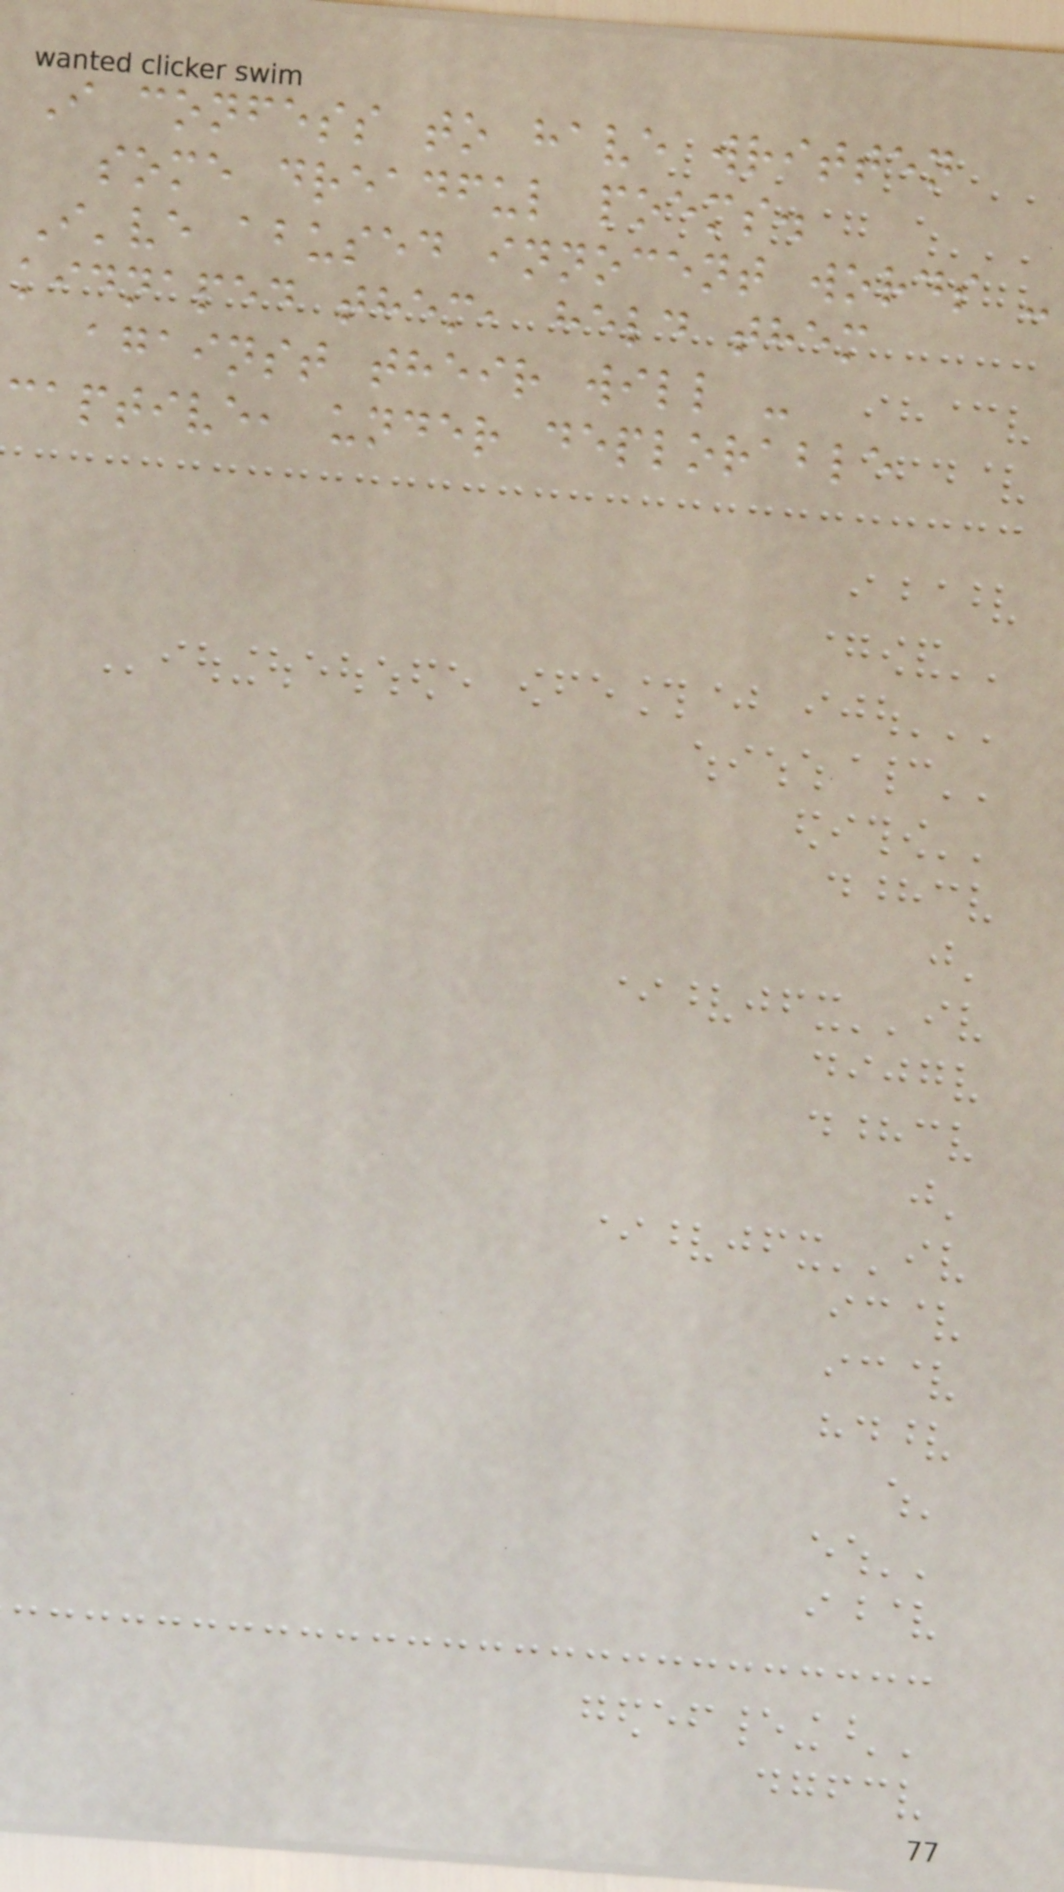I confess to have written
some dreadful poems.
I've abused innocent words -
kidnaped them, held them
against their will -
captive, under deplorable
